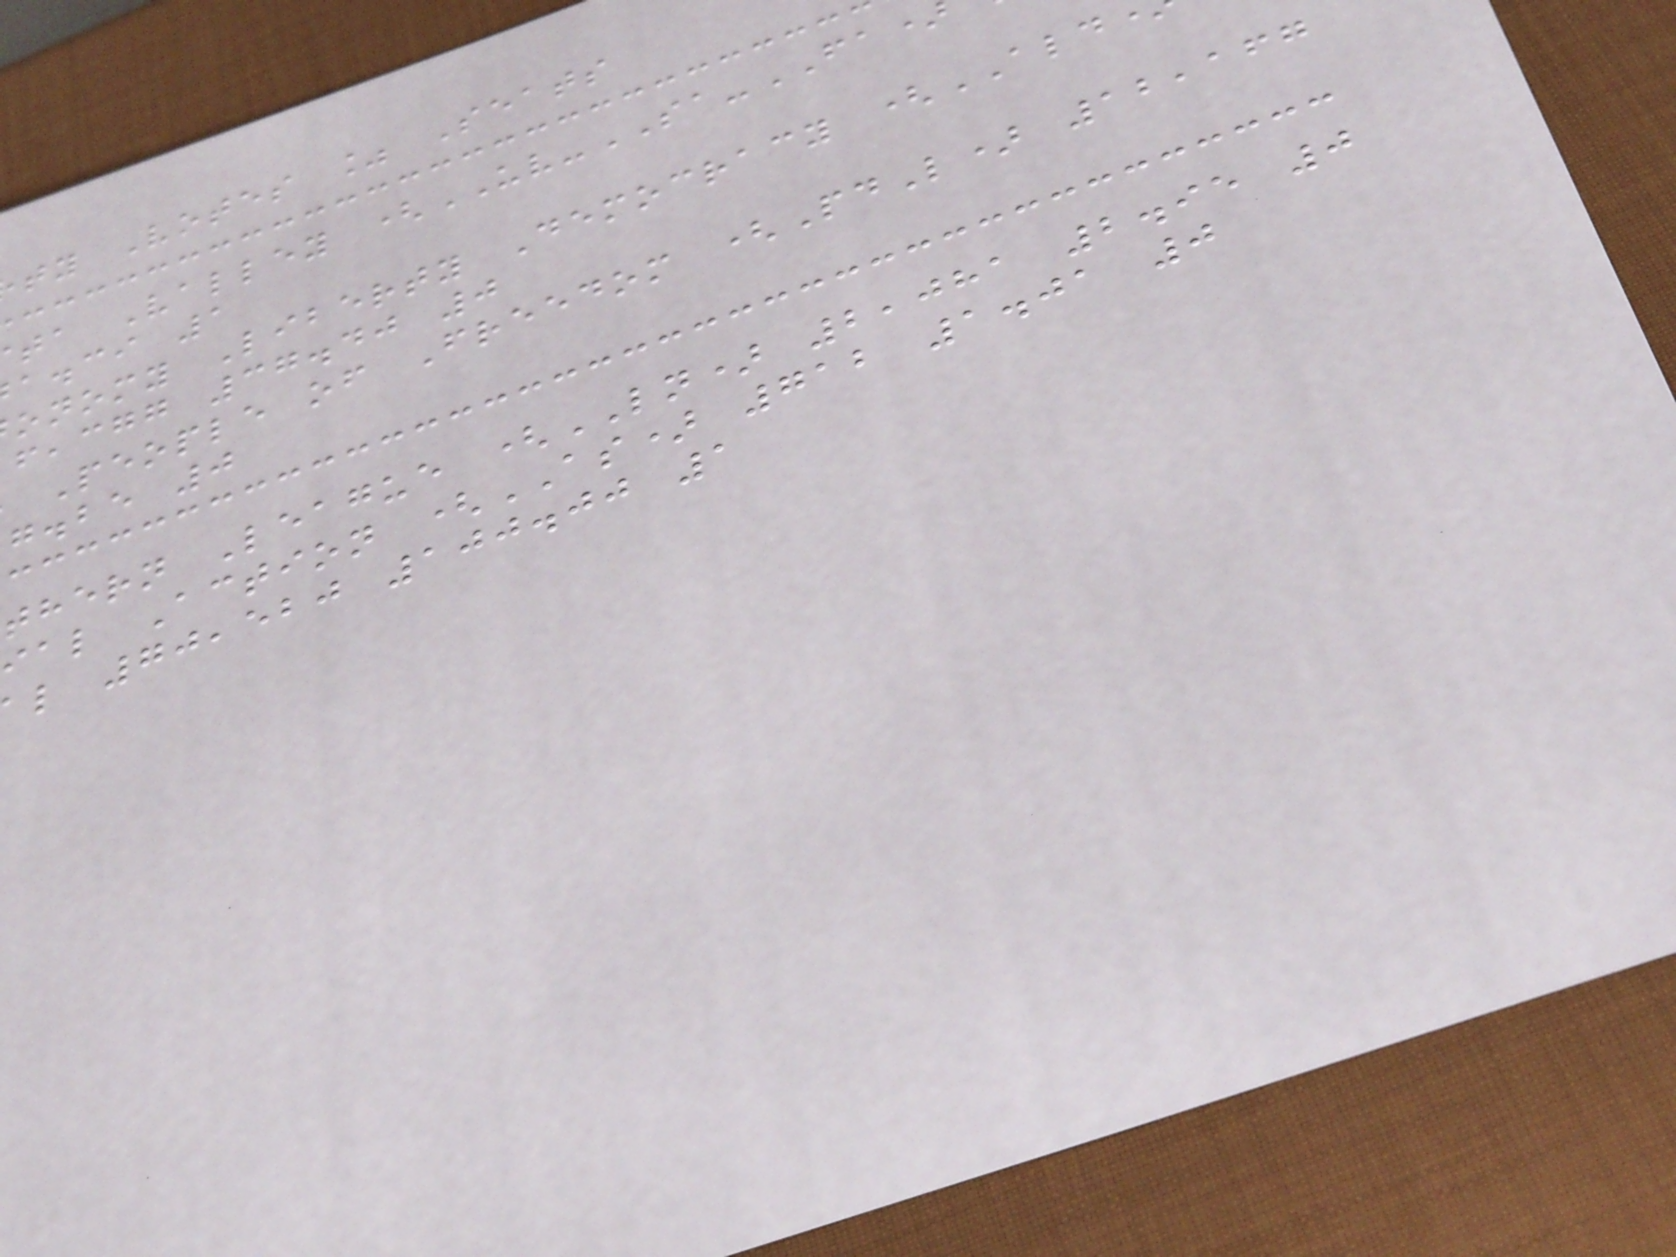ty Votes % Seats
ta Valley (UV-SA-FA
a.ci 1
onomy Liberty Democracy (ALD
,cgg 37.40 0
People of Freedom (PdL) 12,167
g.be 0
thern League (LN) 2,081 2.95 0
ial Action (AS) 712 1.01 0
l 70,520 100.00 1
